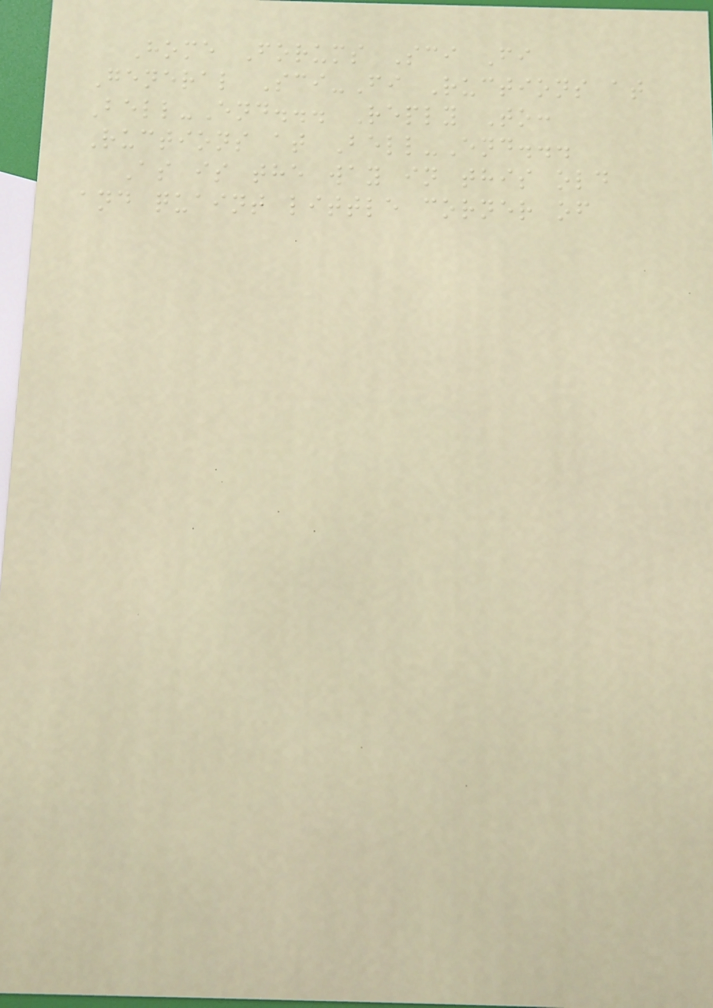Home Forums Sci Fi
General Sci-Fi Ructions at
Bell-End... Reply To:
Ructions at Bell-End...
As is the way in this old
and quaint little corner of
